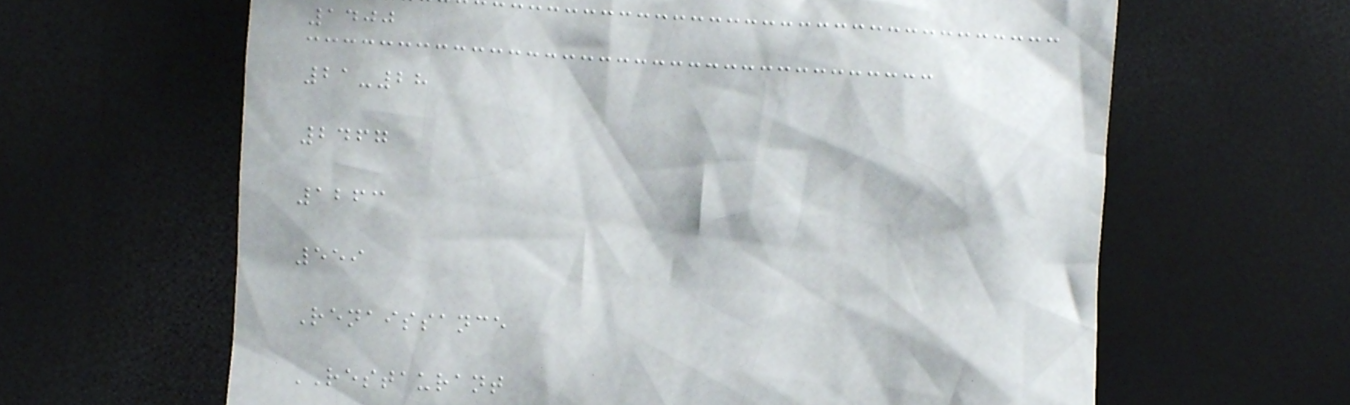1400
21-28
2467
1263
559
Renaissance
RESTAURANT
